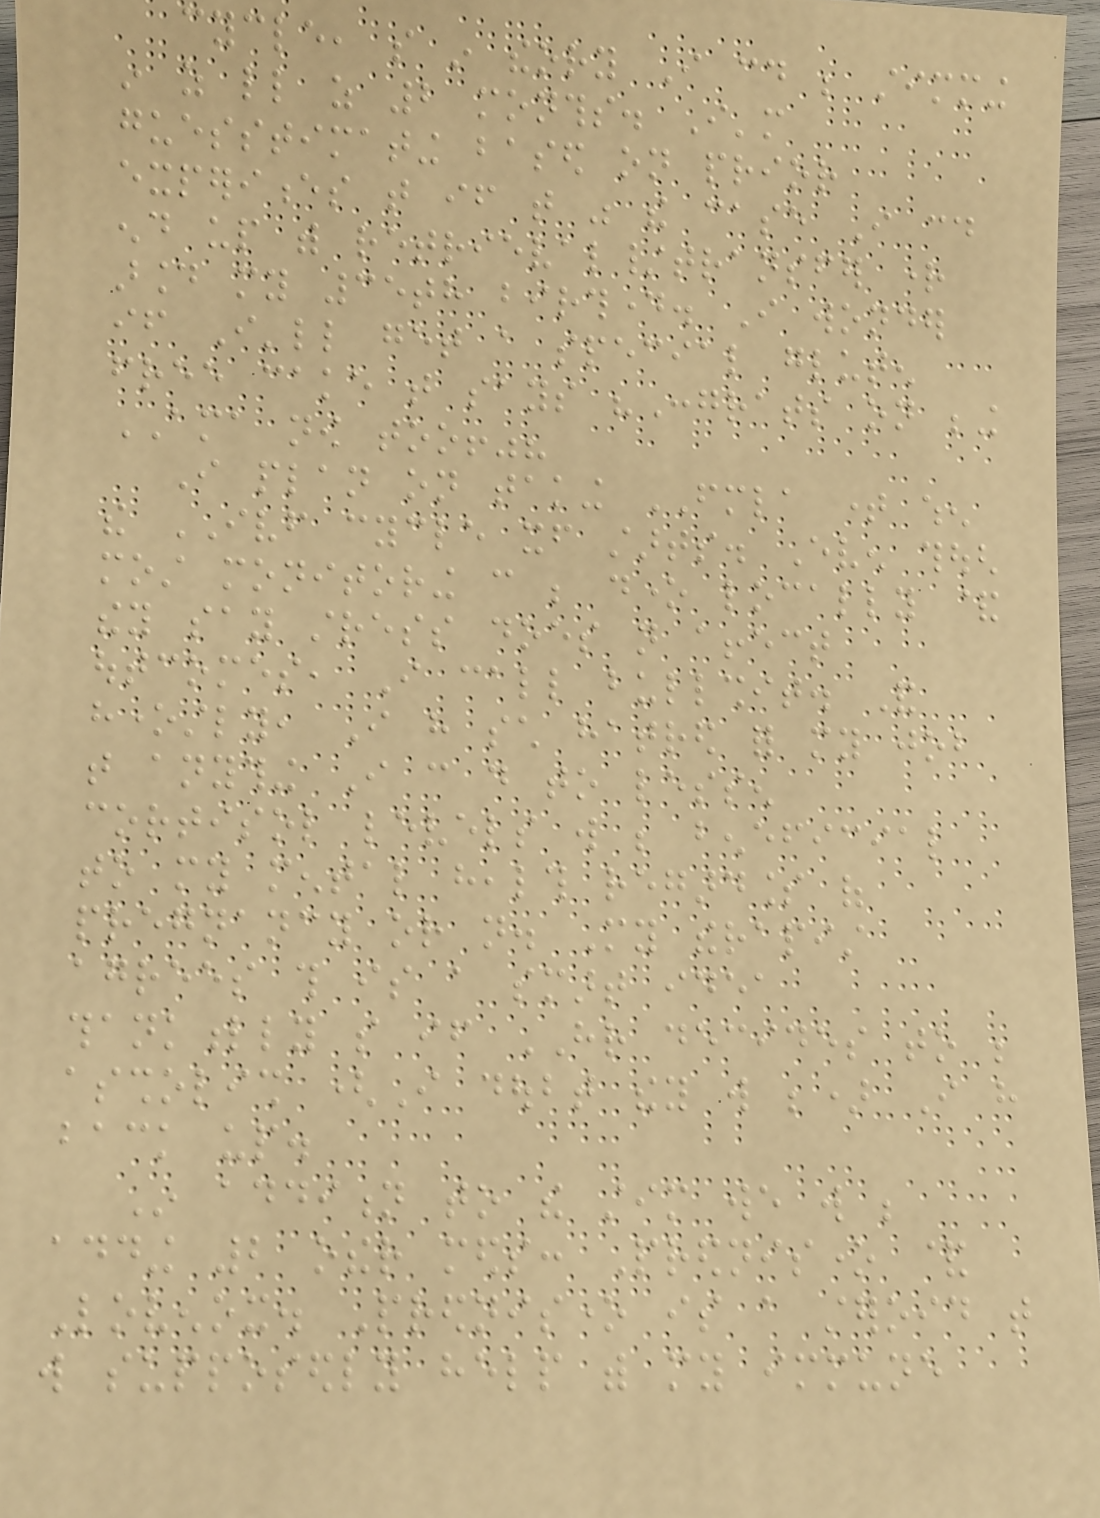cycle, so in theory I could be stimming
in as little as 2 months. I'm
guesstimating based on prior
experiences that if that was the case I could
end up with retrieval/transfer right
around my 35th birthday. I wonder
if I'll get a special gluten
free cake that says "Congrats on being
AMA now too!"?
I plan on taking FMLA time when
the IVF cycle itself starts. Even though
most monitoring can be done locally &
they say stress does not affect
outcomes, I call bullshit. And
honestly, I have such hatred for my job
that anything I can do to lessen
cortisol levels will be beneficial
to my mental health regardless of
pregnancy or not. My therapist
agrees this is a smart idea
thankfully so if HR decides to be
assholish (I doubt they will be) I have
back up.
In addition to the stim we will be
adding 2 other meds: Prednisone &
Lovenox. Prednisone is a steroid that
will supposedly help with my immune
